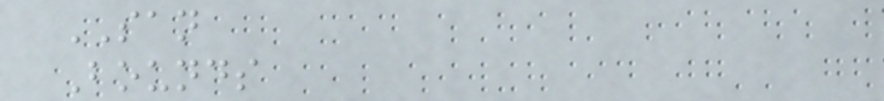SAN
Bounds
